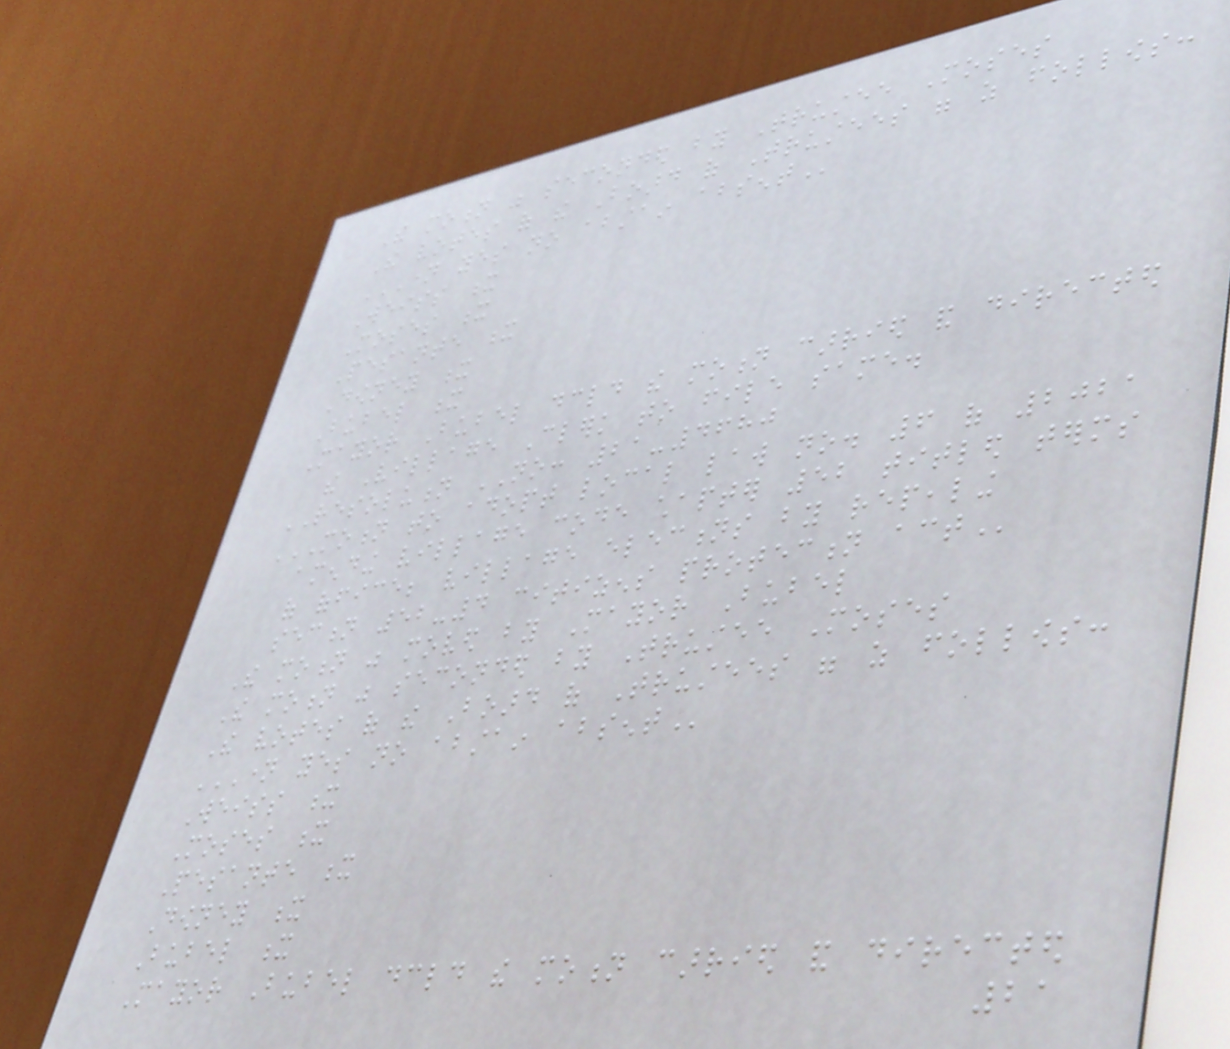The motion was seconded by Trustee Moses
The votes of the Board of Trustees were as follows:
NAME YES NO ABSTAIN ABSENT
Weiss x
Moses x
Pesante x
Downey x
Bubel x
Mayor Bubel declared the motion carried and directed
the Village Clerk to file same.
RESOLUTION NO: 21-4680
MOTION TO ADOPT LOCAL LAW NO. 6 OF 2021
AMENDING VILLAGE CODE CHAPTER 52 TITLED TERMS
OF OFFICE; VILLAGE ELECTIONS BY REPEALING
SECTION 52-4 CITIZENS PROTECTION ACT
The motion was moved by Mayor Bubel
The motion was seconded by Trustee Moses
The votes of the Board of Trustees were as follows:
NAME YES NO ABSTAIN ABSENT
Weiss x
Moses x
Pesante x
Downey x
Bubel x
Mayor Bubel declared the motion carried and directed
21
